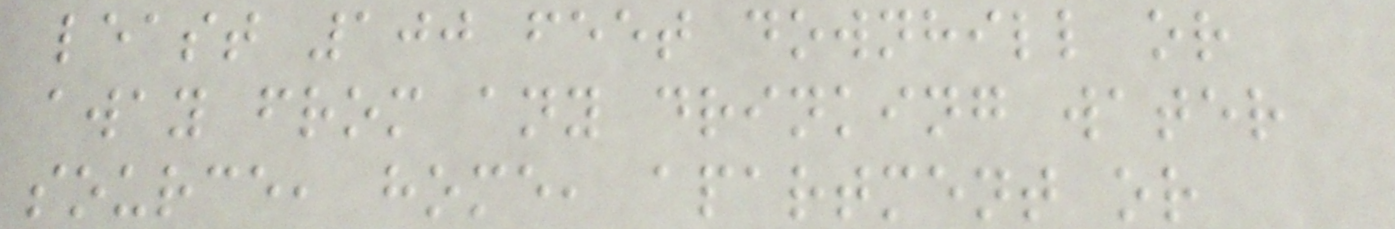least 100 feet downhill or
away from any drinking water
source, home, apartment or
